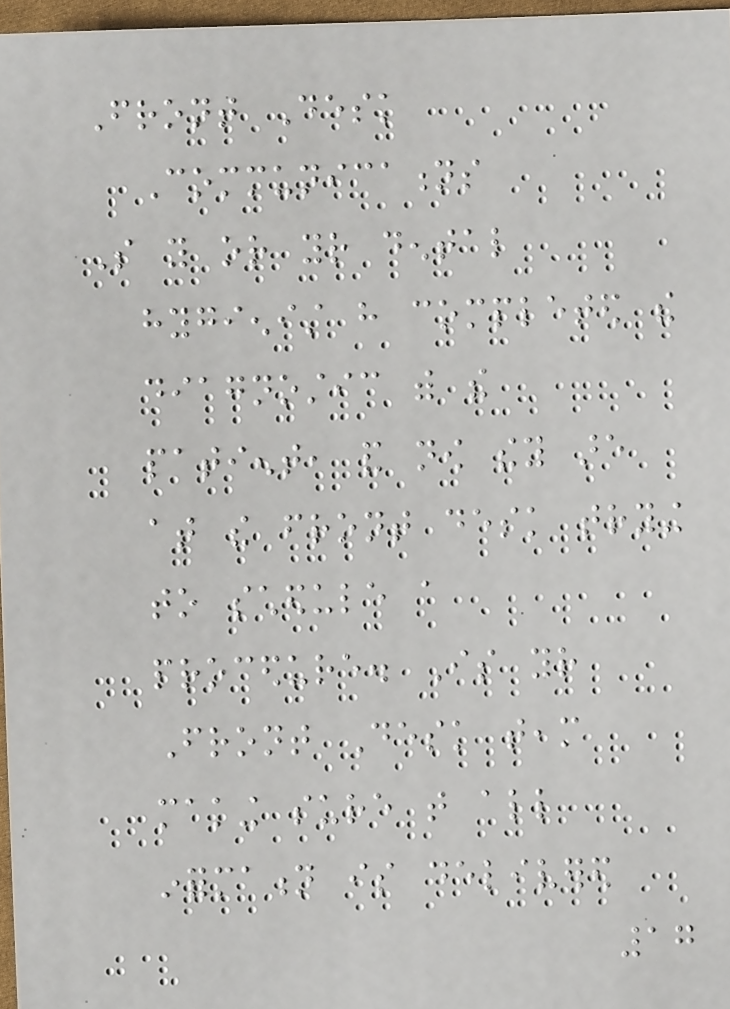Front Desk
Communications
So you or your dental
hygienist have completed the
diagnostic with the
patient, and now they are
at the front desk trying
to schedule a
procedure. Is your
Front Desk team
making sure that all
information is delivered
17
